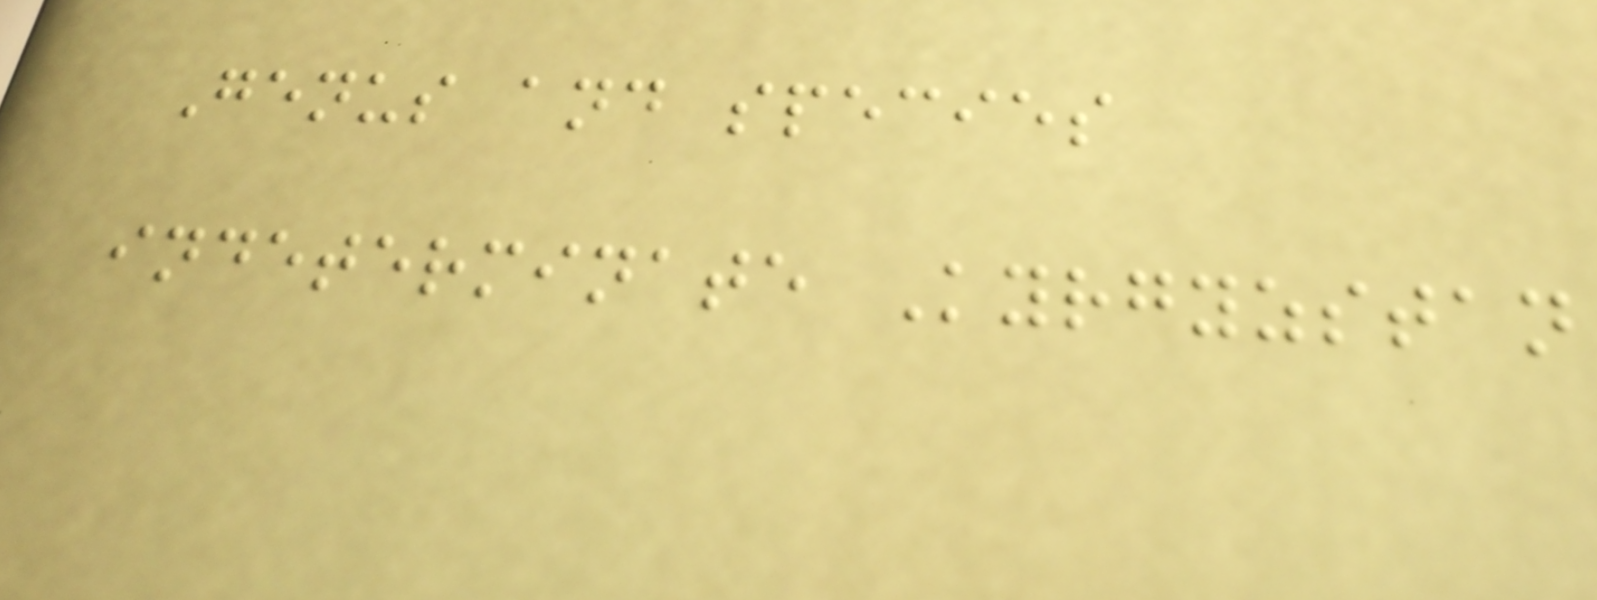Genus and species
indeterminate Kyrgyzstan
